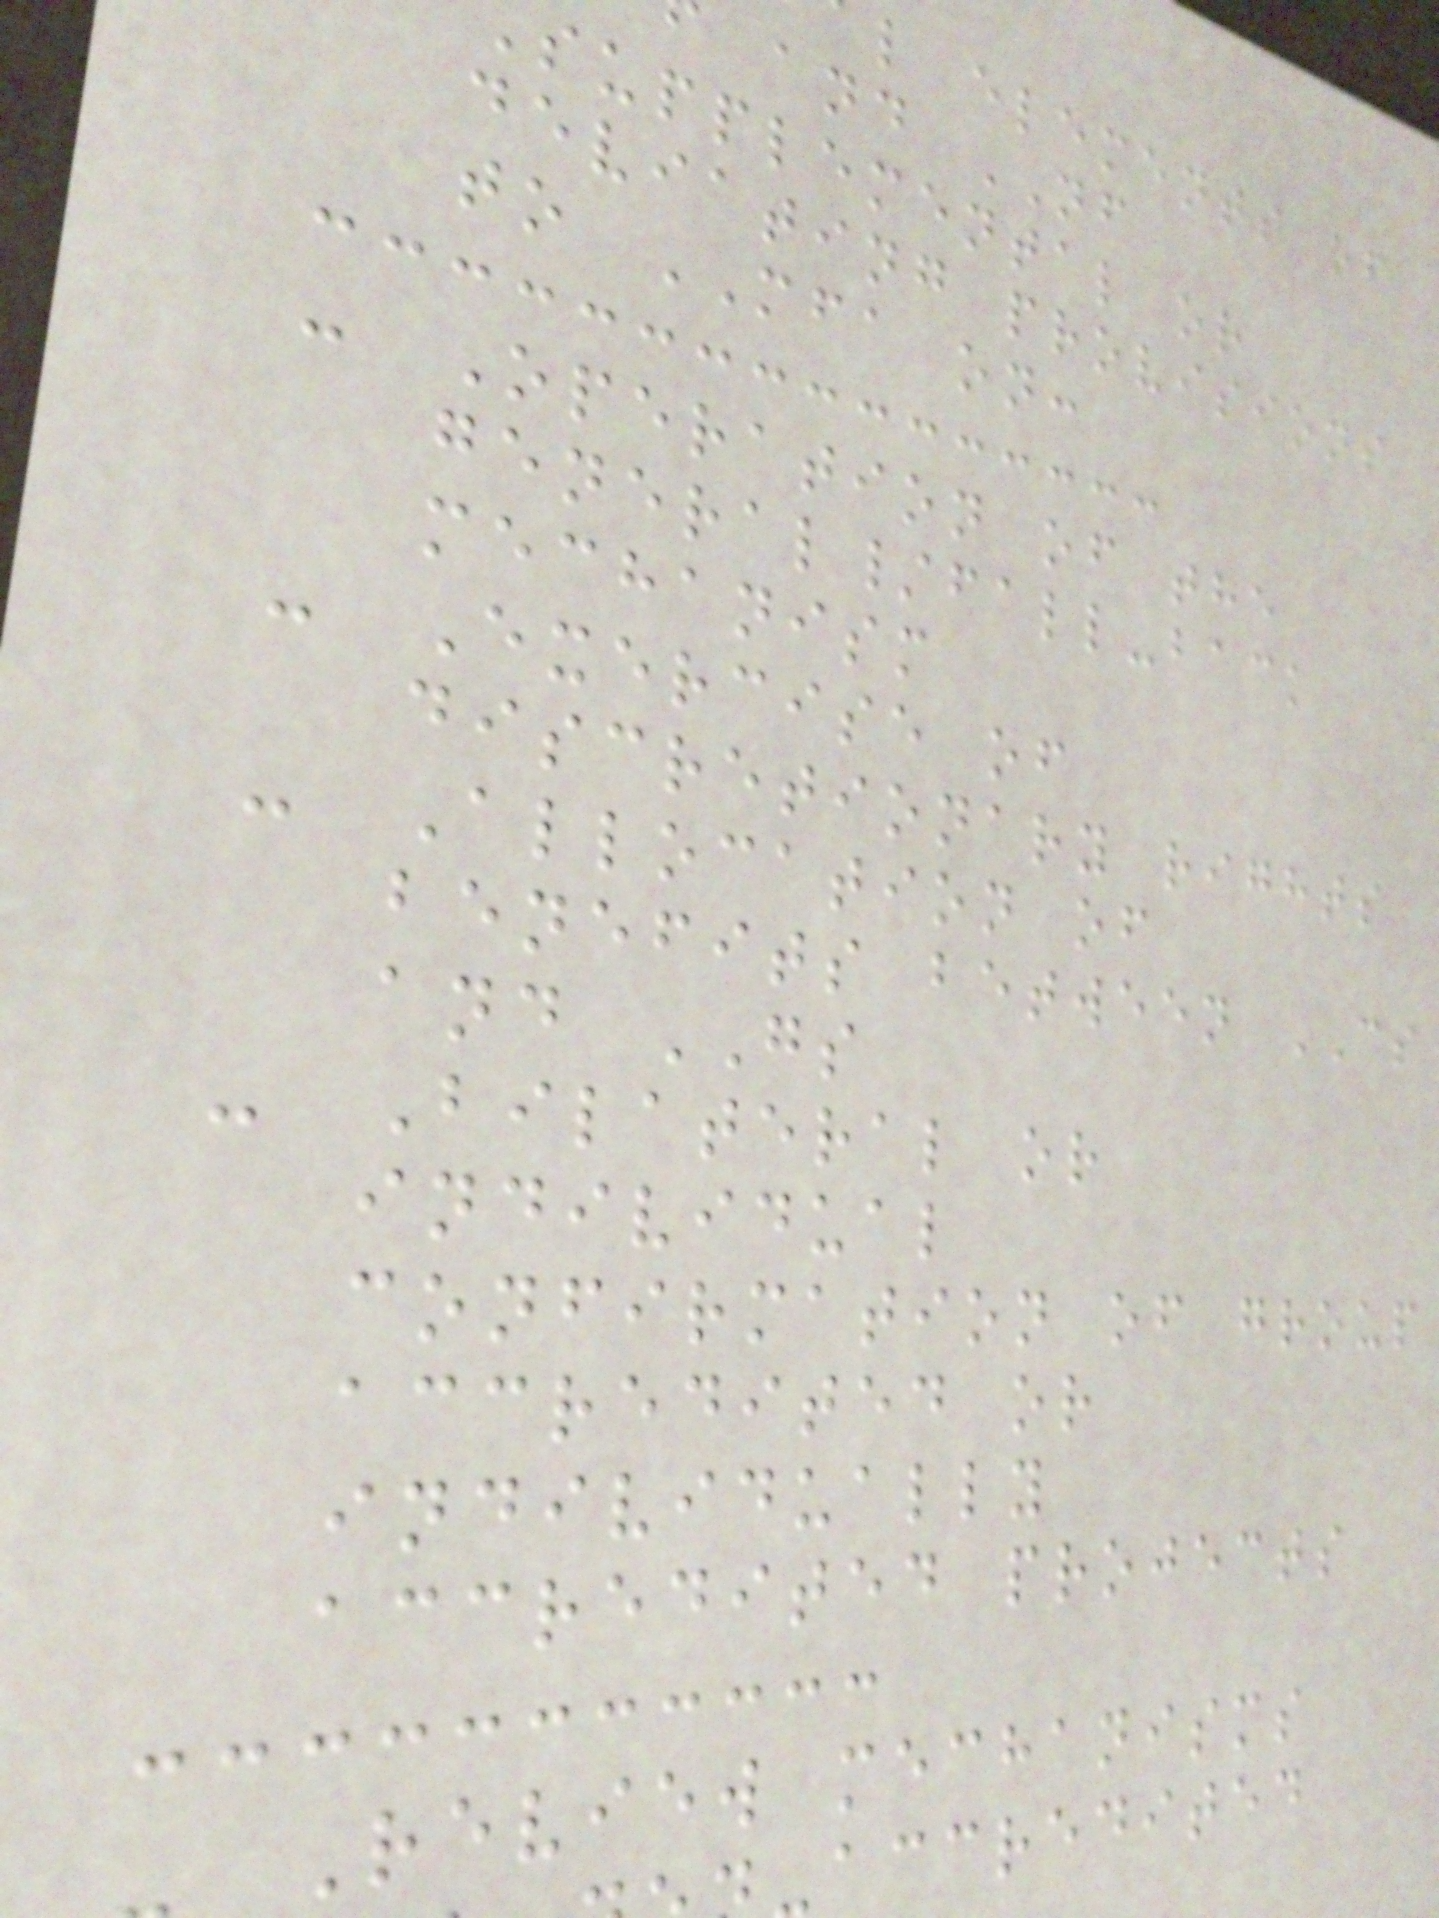l elements of
and NF
supplemental or
deviating provisions
to MFA on:
- Operation of the
general/fall-back
mechanism
- Exercise of
discretionary rights
- Allocation of
benefits between CS
and GS
- Bilateral or
individual
confirmation of group
accredited or
individually
accredited projects
Review mechanisms
accredited
